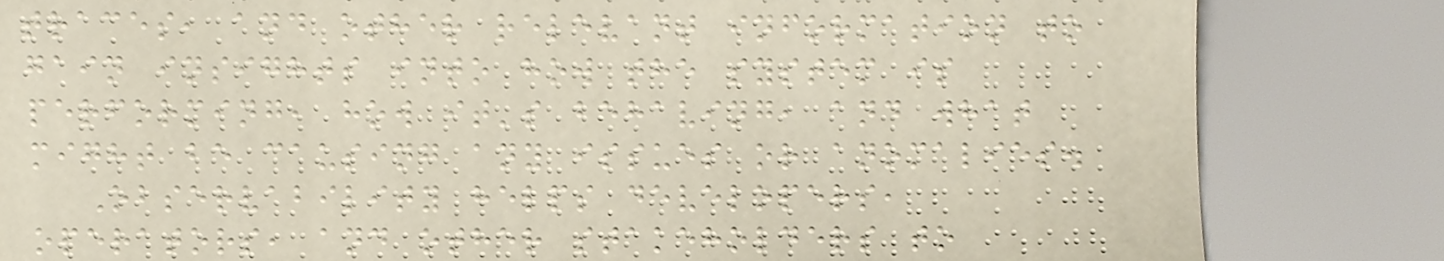traces, and other relevant information to
gain insights into how the system is
performing, how it's behaving, and what
might be causing any issues or anomalies.
Observability helps developers,
operators, and other stakeholders to
